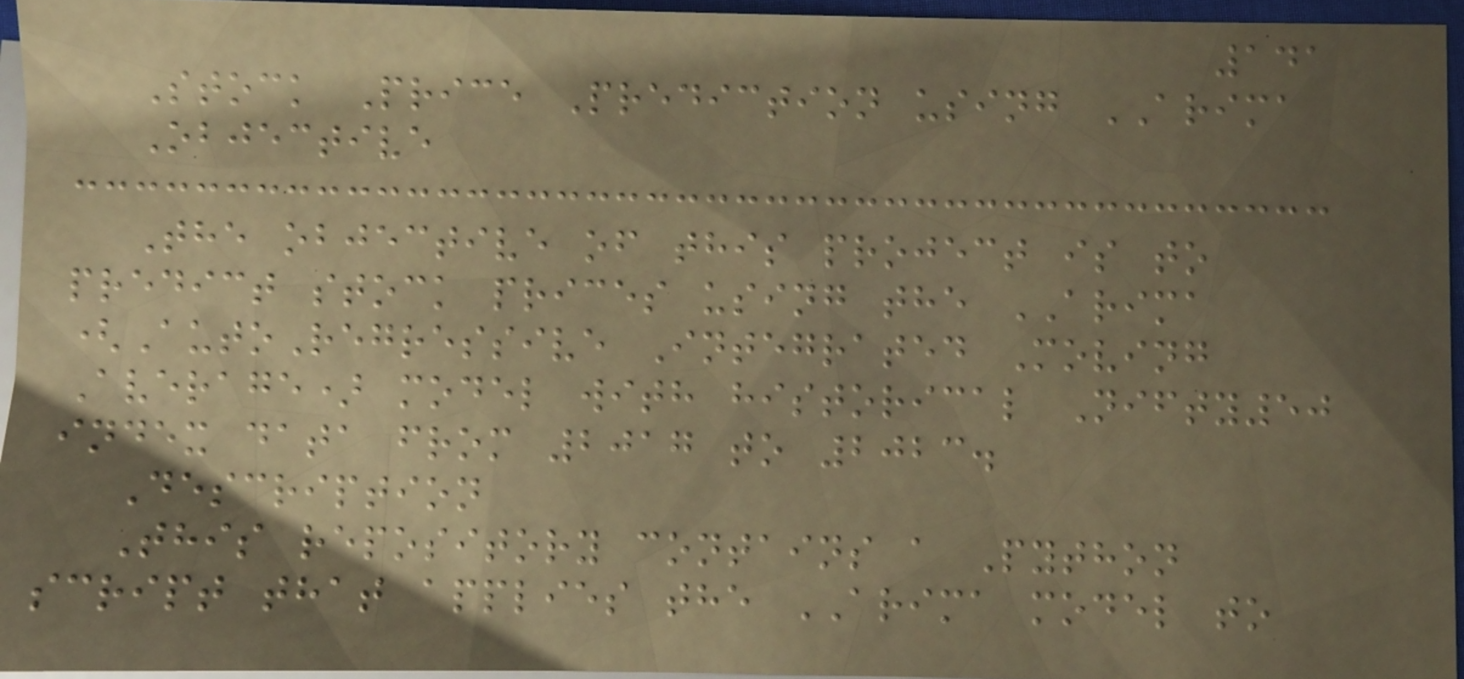141
Stock Price Prediction using ARIMA
Objective
The objective of this project is to
predict stock prices using the ARIMA
(AutoRegressive Integrated Moving
Average) model with historical Nifty50
index data from 2017 to 2023.
Description
This repository contains a Python
script that applies the ARIMA model to
